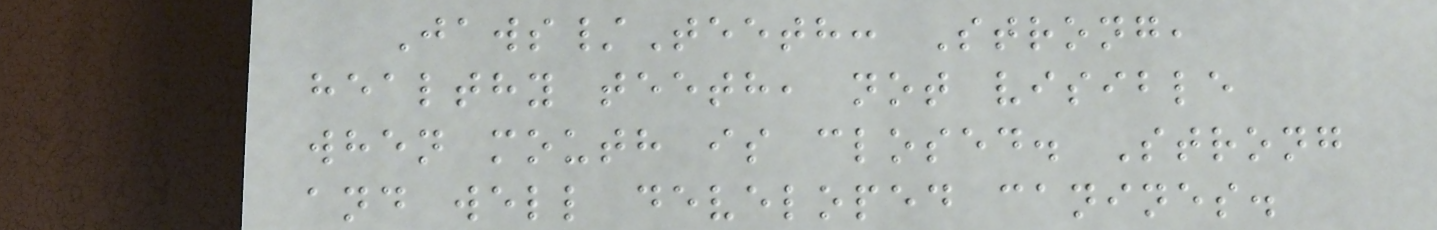Jaws/Teeth: Strong,
healthy teeth, not visible
when mouth is closed. Strong
and well developed canines.
